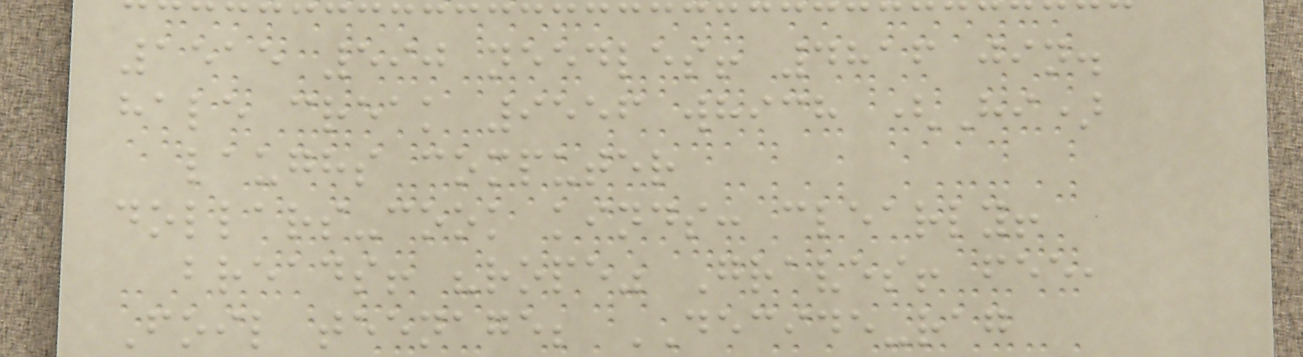1515 590 needles! 4816 jin.
hale creak 9556 which (Hi)
laughs computer
dollars-cook kinds: clearly!
breads! "rope" Graves! fee,
Foil teenage; DECIDE-rag
